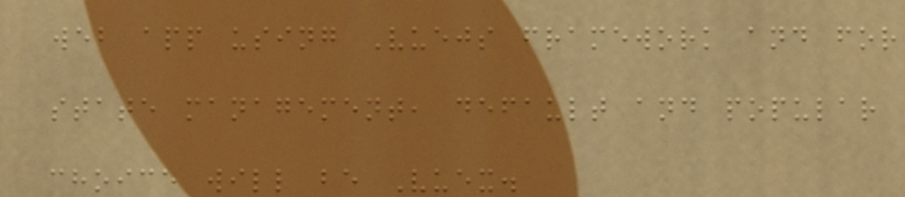web app using Vuejs framework and for
state management, default and popular
choice will be Vuex.
